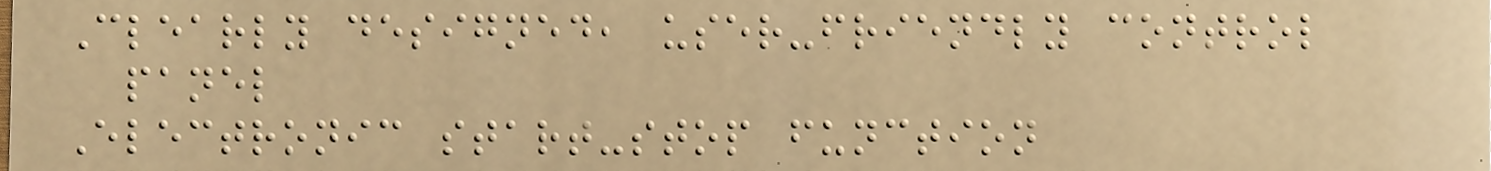Clearly designed, user-friendly control
panel
Electronic start-stop function
